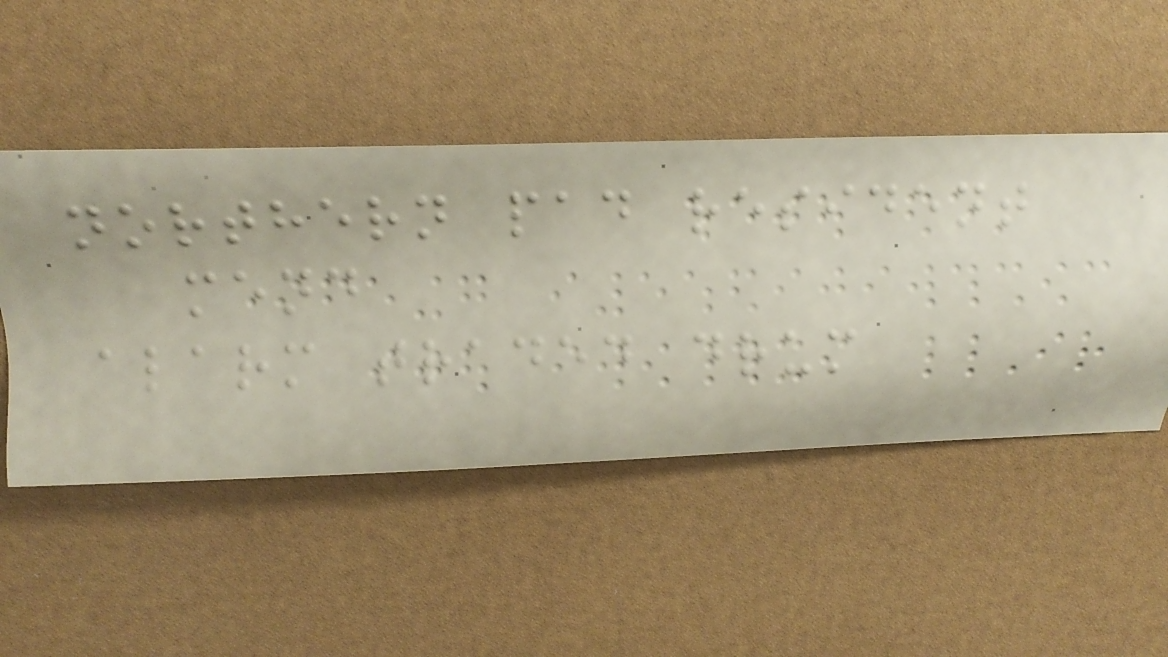northern pad resident
mend
alarm traded drum
